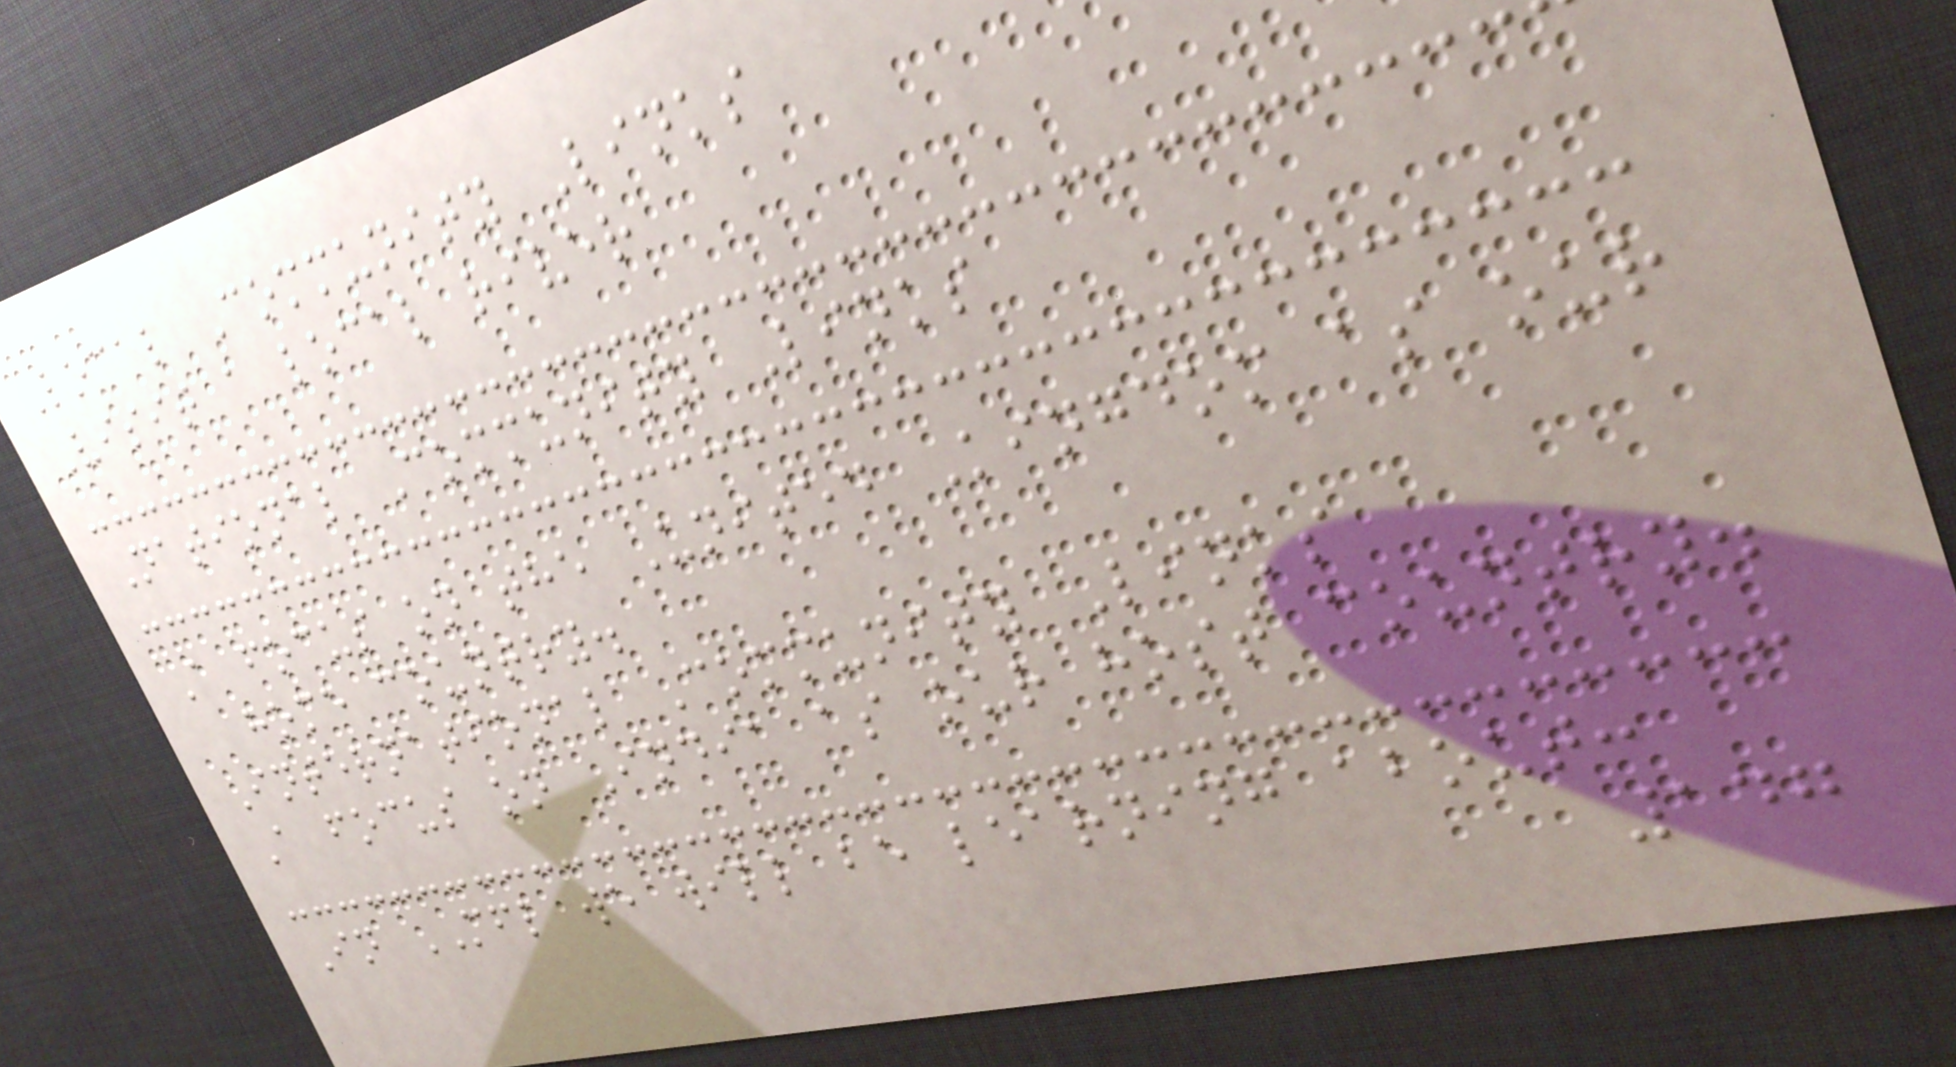Local Community Links
Visit a local river
National Community Links
A focus on the United Kingdom as our
home country.
International Community Links
A focus on India as our host country.
In MFL we will be learning about:
147
